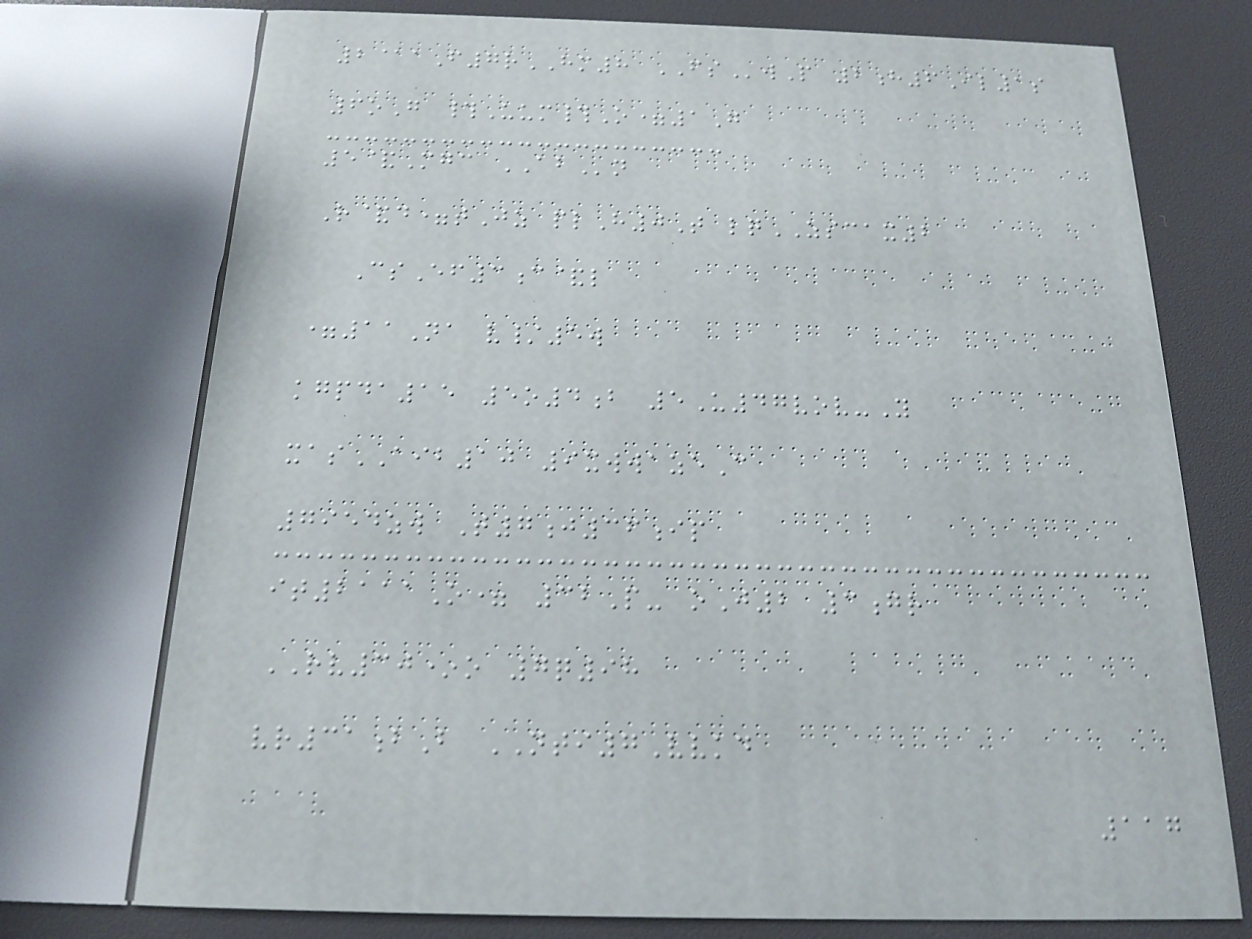2@aF7rHM8 FSwP 2h6Il1s
6oG #Uum#O=1G
5&Mgc ABn
R&d=tJz plH0T lqZSCAX2
CsEf3c&l
=11Na v/5w
kgpda15 5o4b 5U47vov-Y
xasAIB10 9xwwazeC
7954zw T7j36ip
it2111O= 32P- oJ2 3gr
RV30*o 7q98
vr31bB NTI7Vvkd
117
